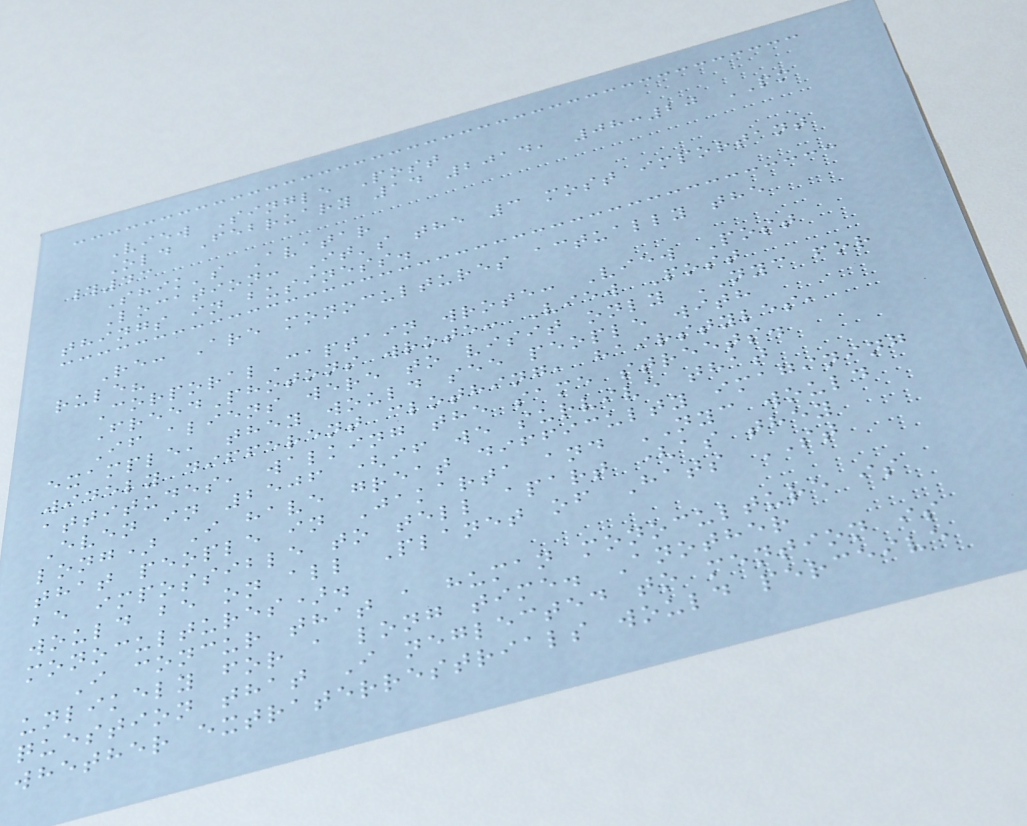View Single Post
Old February 14 2014, 08:20 PM
#43
Shik's Avatar
Location: It's the 3 most important
things in business.
Re: Are monocultures actually the
rule?
CorporalCaptain wrote: View Post
FreedPhotons wrote: View Post
If aliens were to visit only NYC for
example, they would see people with
widely different clothing, hairstyles,
attitudes, walking the same streets.
Even in 2506 (if we survive that
long) I have great difficulty imagining
that people in Jakarta and NYC would
be impossible to tell apart (as they
would be on all Planet of Hats ST
monocultures).
I concur that a human monoculture is
unlikely for a long time. Another
question that I neglected to mention is
whether extraterrestrials would perceive
